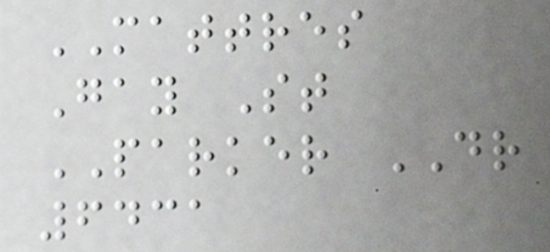MATTRES
Gay St
PARKER DR
6431
